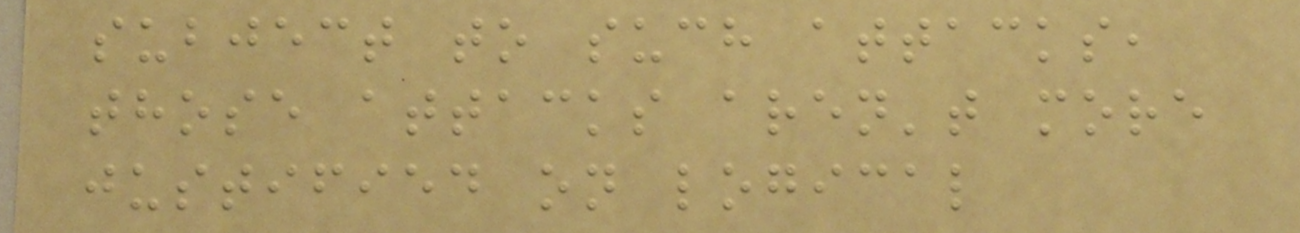subject to such attacks,
those attacks aren't more
justified on logical
